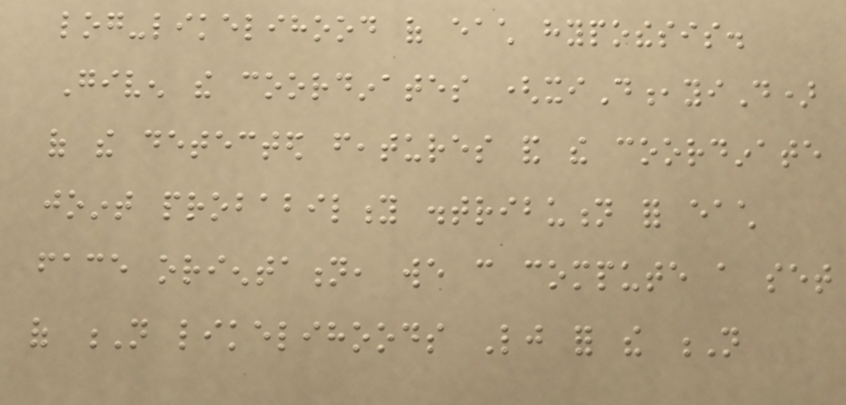log-likelihood of each hypothesis.
Given the coordinates (xiD,yiD)
of the detected features and the coordinate
joint probability distribution for each
face orientation, we can compute a set
of N likelihoods Lj for the N
